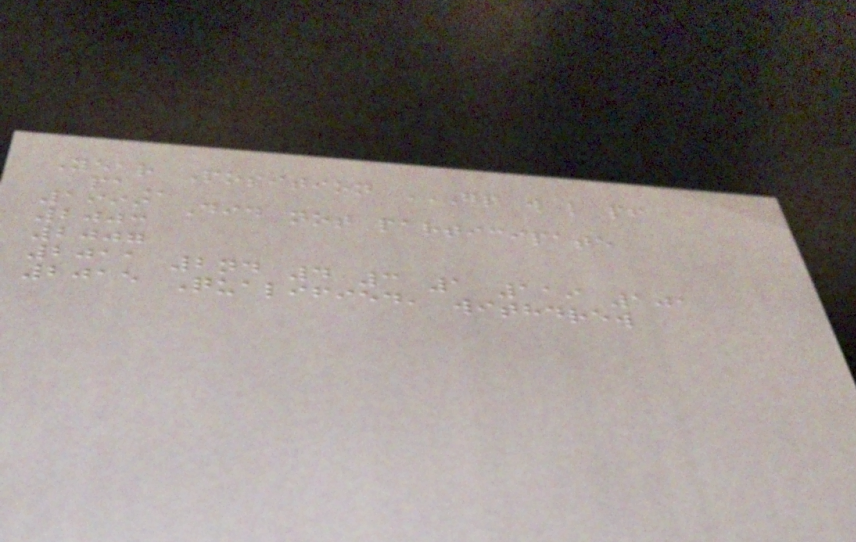Year Position GP W L PF
PA
1999 Did not participate
2003
2007
2011 2nd 4 3 1 119 101
2015 Qualified, withdrew
